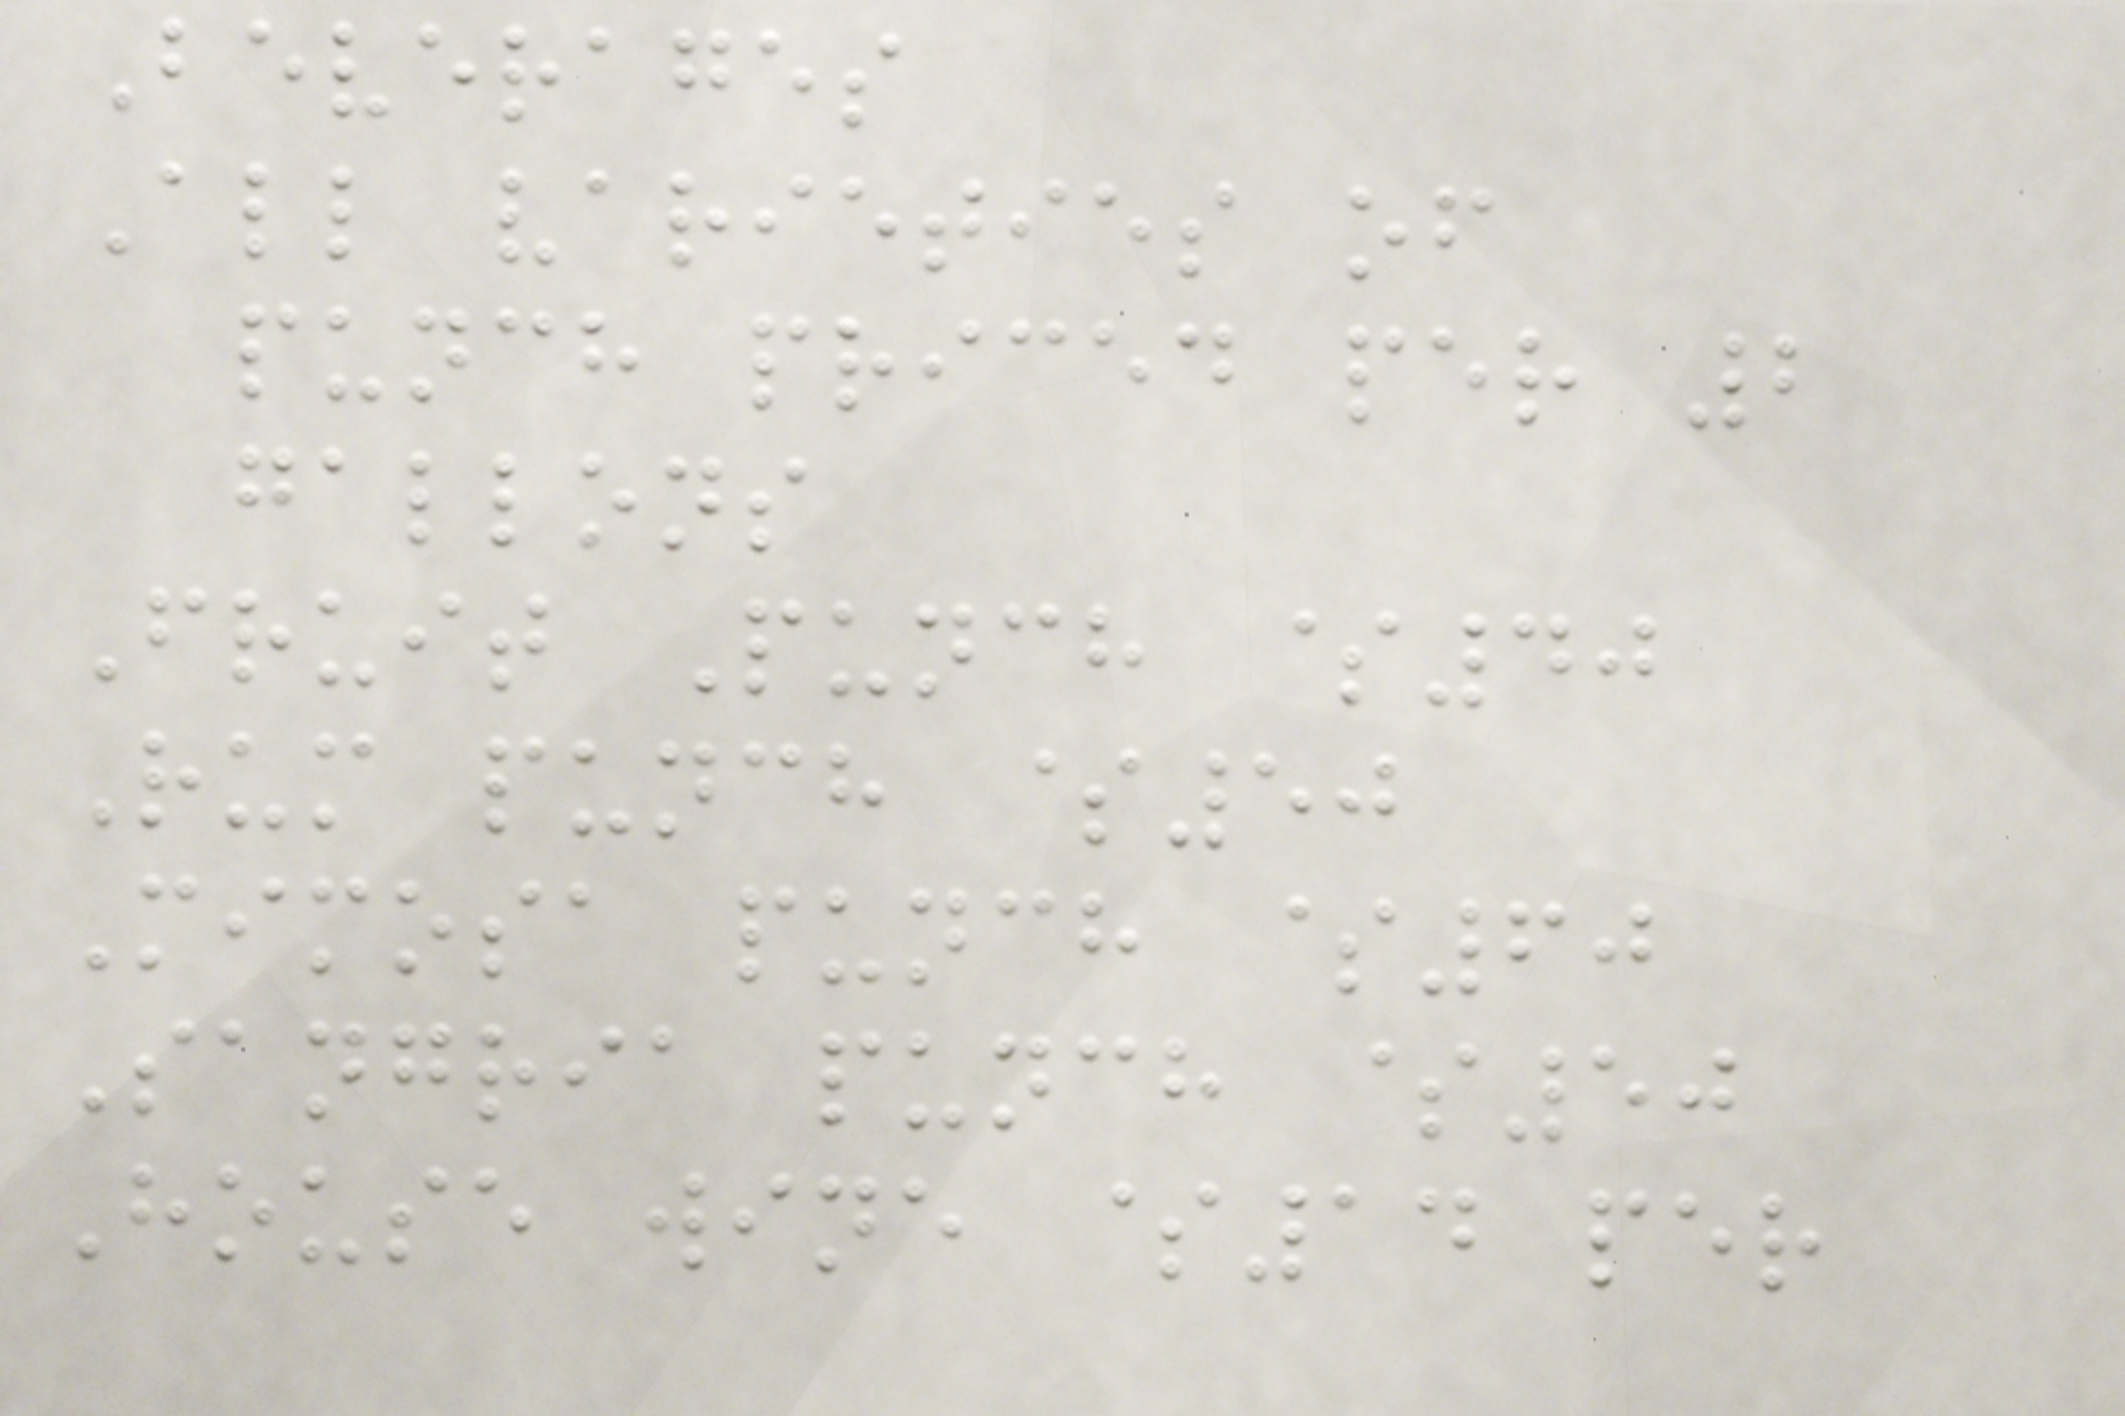Beverages
All varieties of
punch priced per 2
gallons
Fruit Punch $40
Rum punch $50
Mimosa punch $60
Sangria punch $50
House wine $14 per
